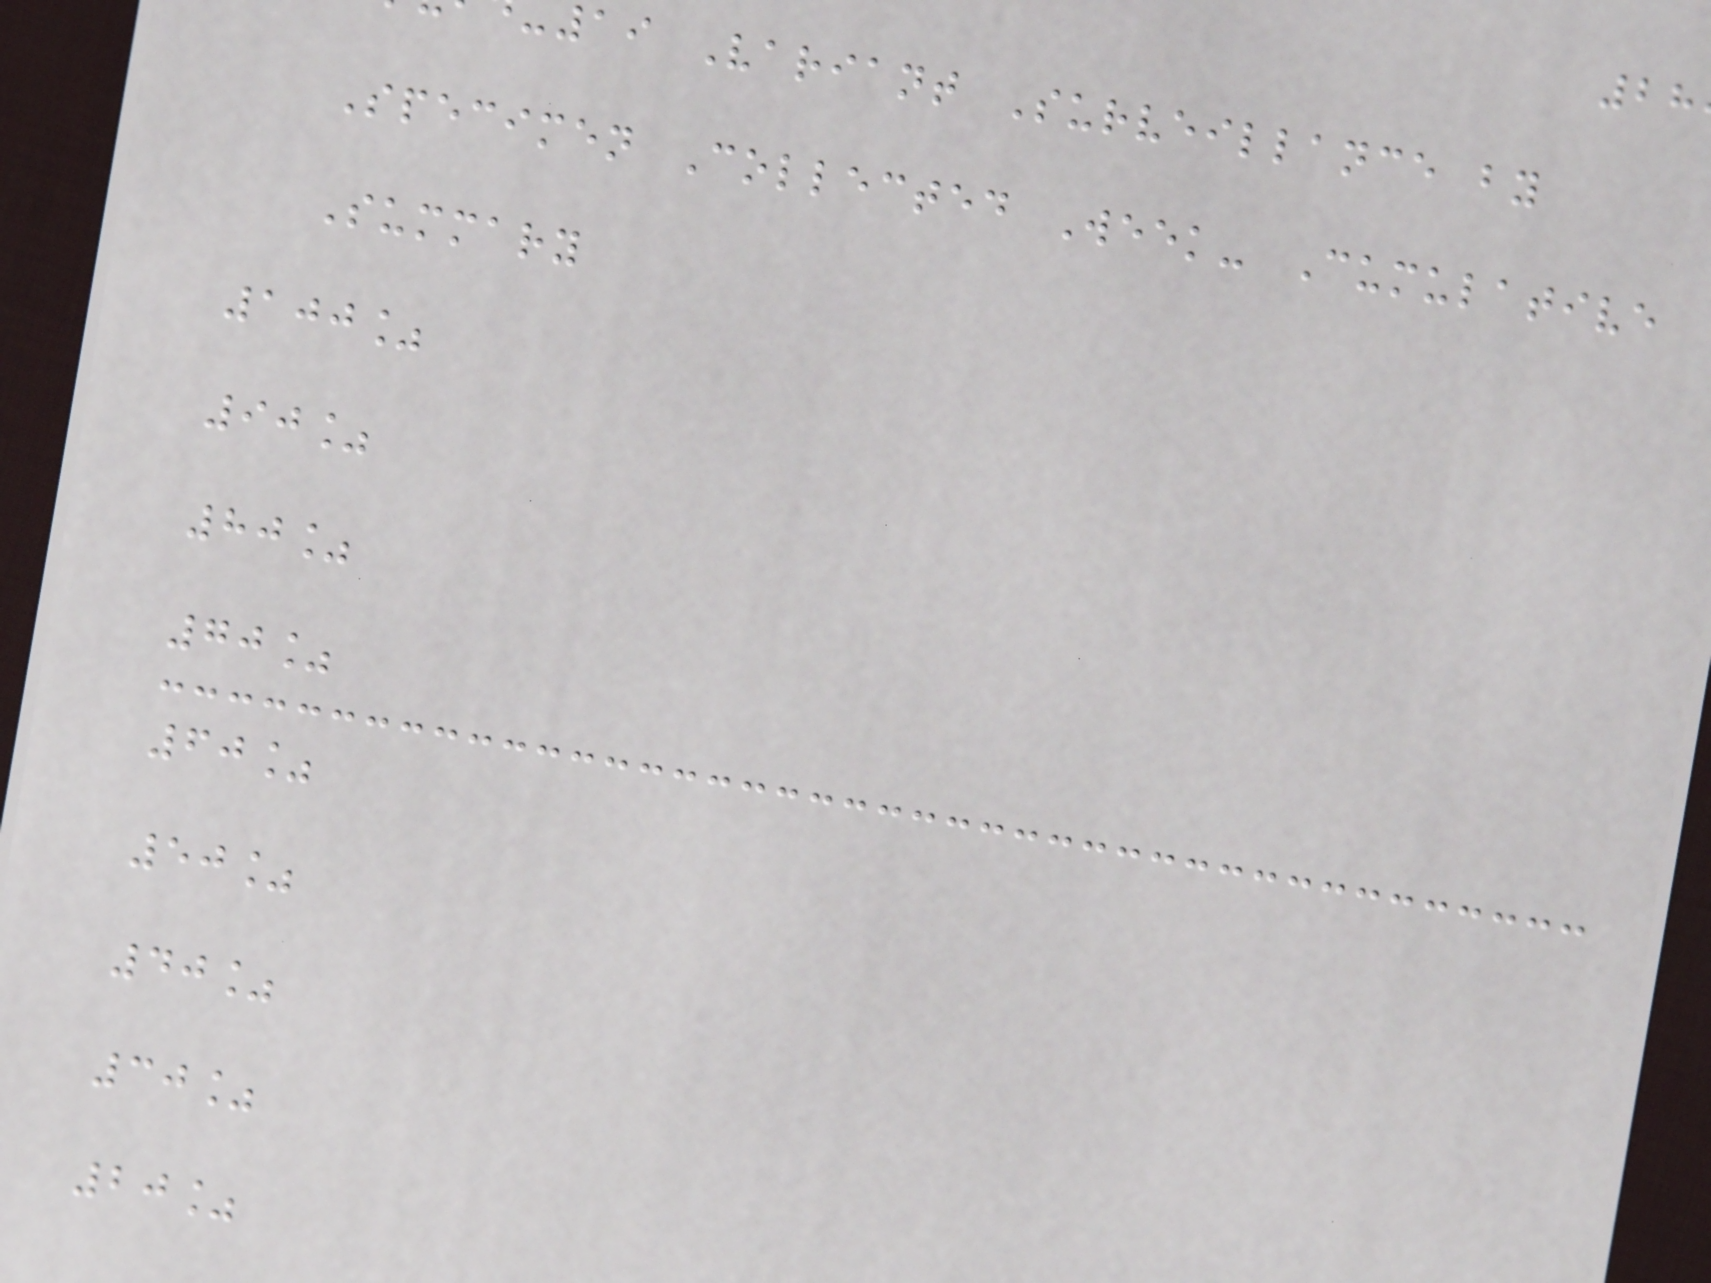19 Variant Surveillance by
Specimen Collected Week- Cumulative
Summary
100%
90%
80%
70%
60%
50%
40%
30%
20%
